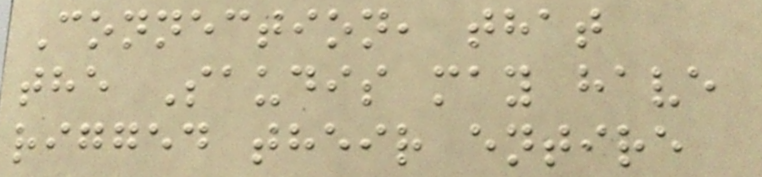Connection, that
the Saudis may have
rigged their entire
